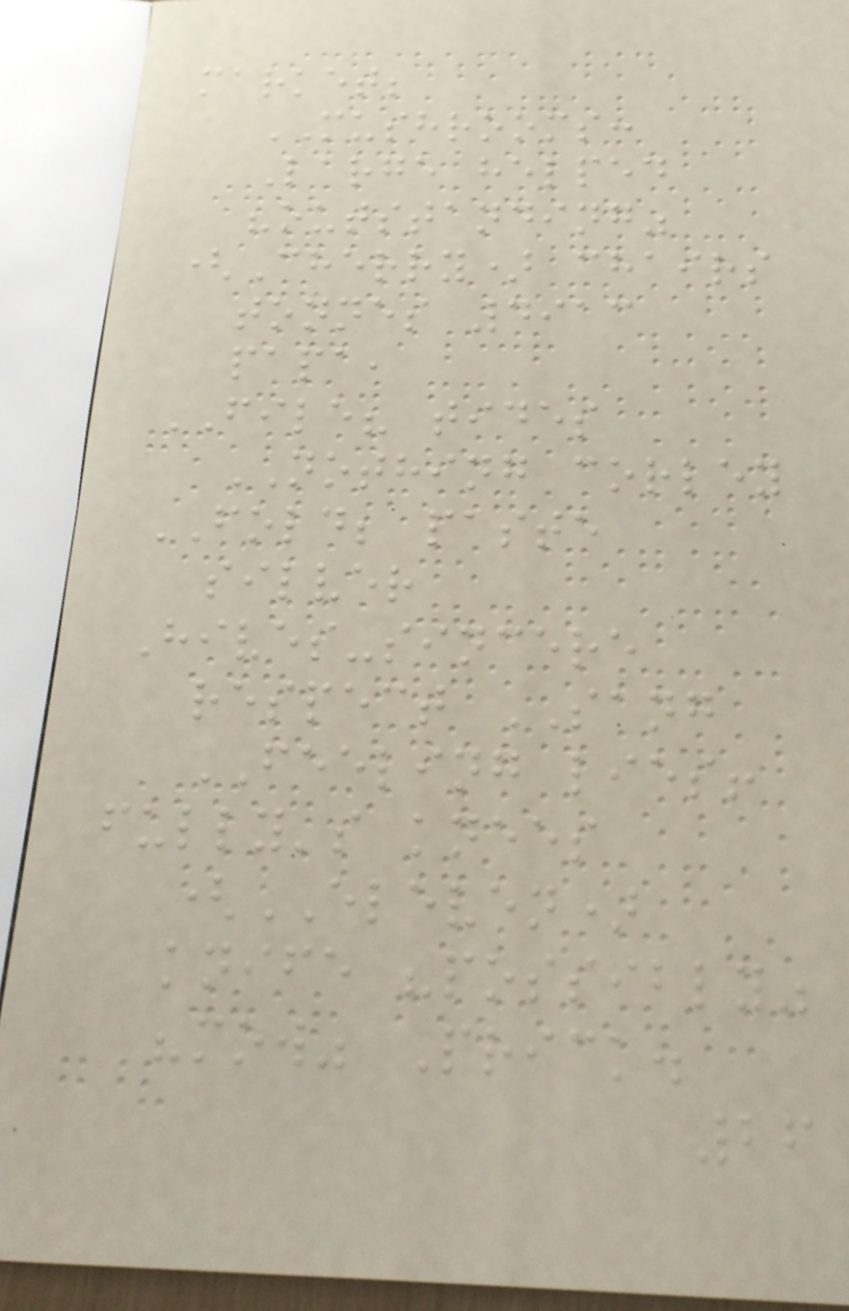market;
MUSHROOMS:
Large helped
"outstanding"
(Cherry) chairs
tonnes 4913
papa,
FILE? tides
NOTHING corley
FOLD; paste
silver
Hives-sincere
respect SANG
FEELING lies!
fully's knees
(ELEVEN)
knife "possibly"
"mow" Prick.
26
